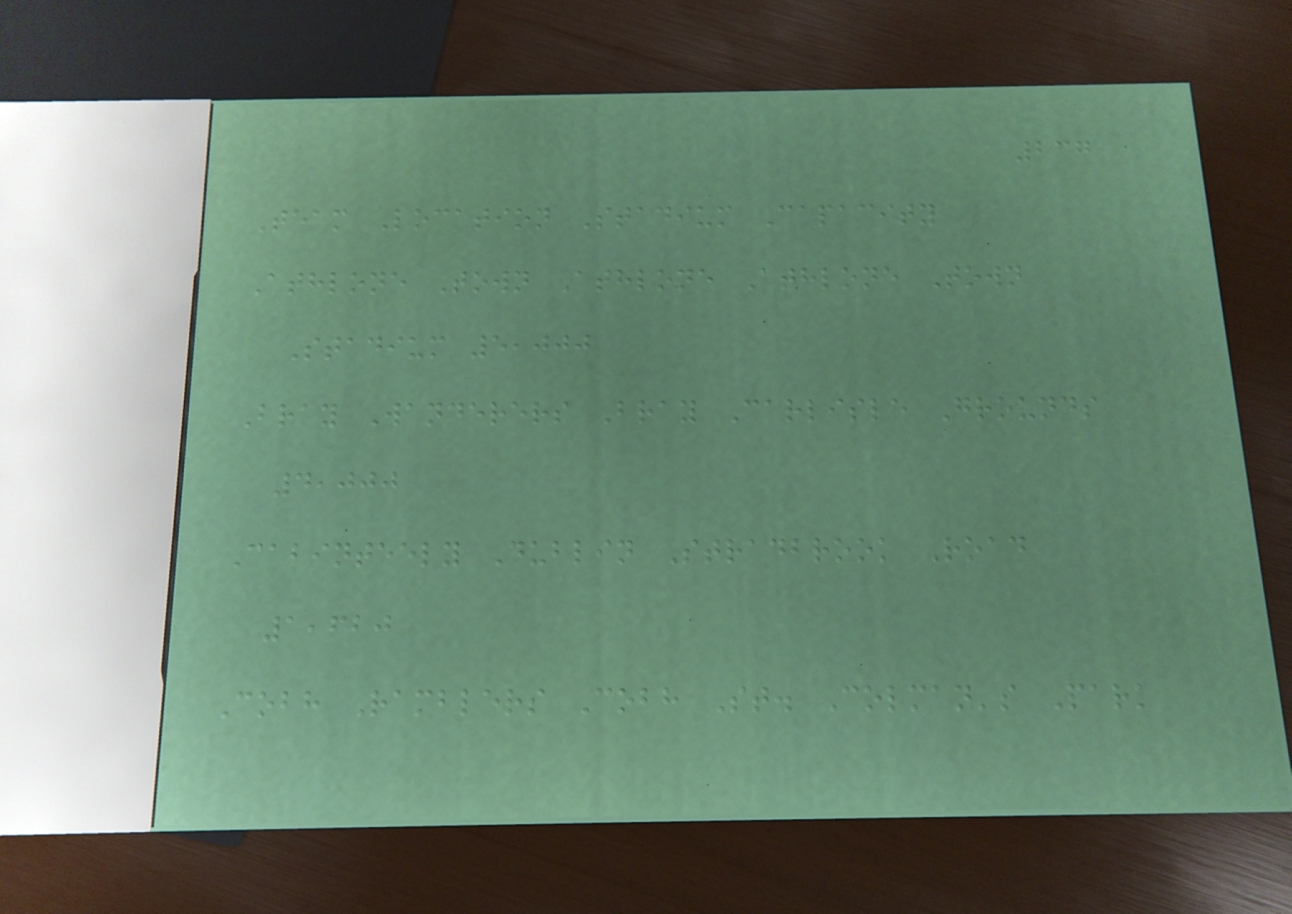237
Team Location Stadium Capacity
Athlone Town Athlone Athlone Town
Stadium 5,000
Bray Wanderers Bray Carlisle Grounds
4,000
Cabinteely Dublin Stradbrook Road
1,620
Cobh Ramblers Cobh St. Colman's Park
